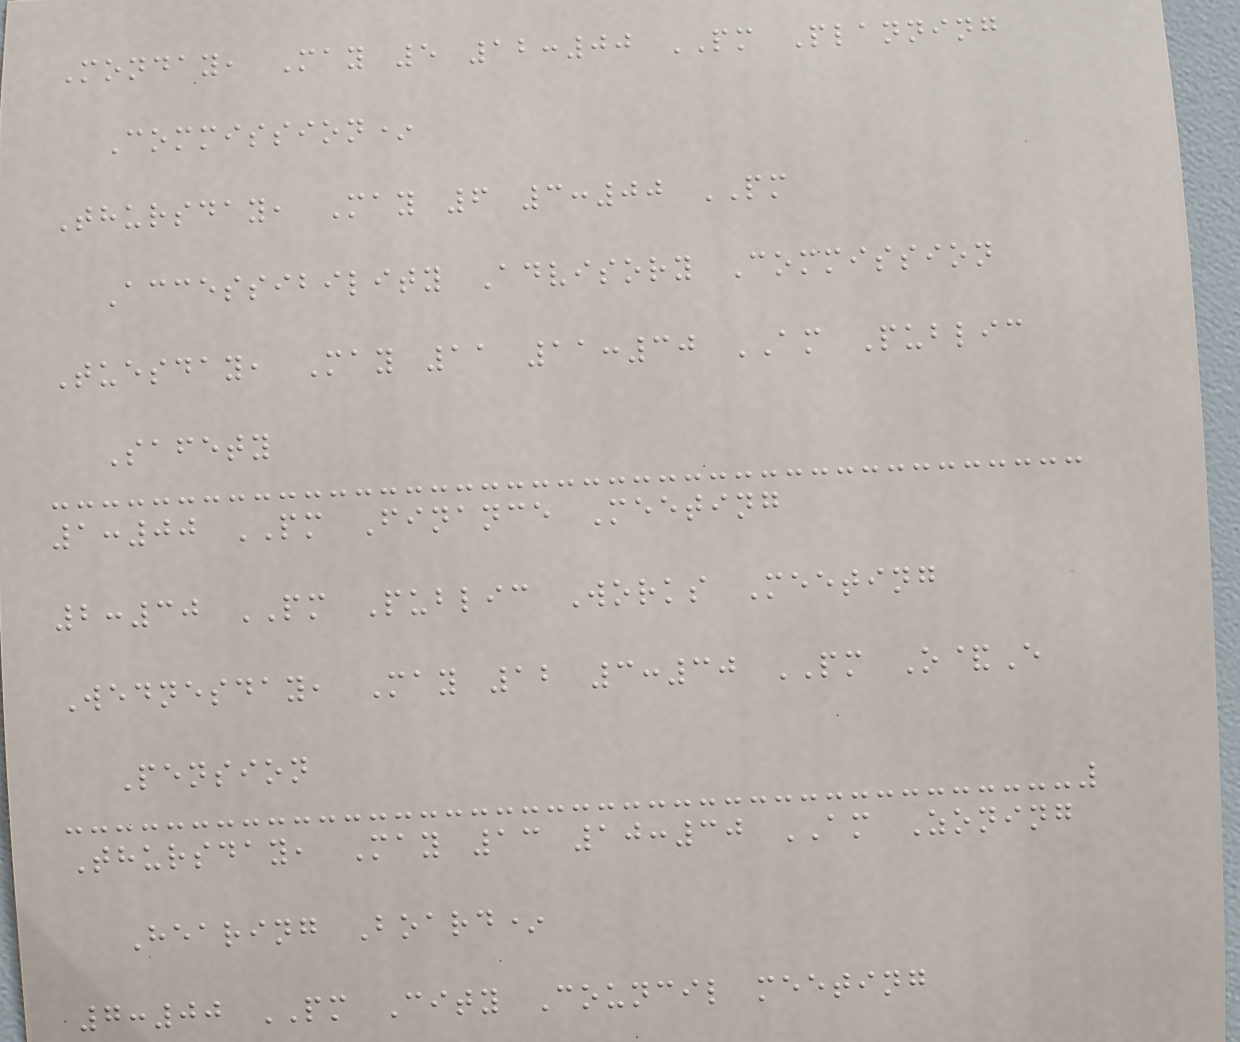Monday, May 5 12:00 PM Planning
Commission*
Thursday, May 6 3:00 PM
Accessibility Advisory Commission
Tuesday, May 11 11:30 AM Public
Safety
1:00 PM Finance Meeting
2:30 PM Public Works Meeting
Wednesday, May 12 3:30 PM O&E
Pension
Thursday, May 13 10:30 AM Zoning
Hearing Board*
7:00 PM City Council meeting
